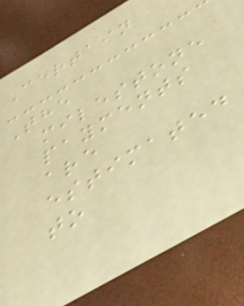Certain
The
milestone
payments
are
estimated
to
